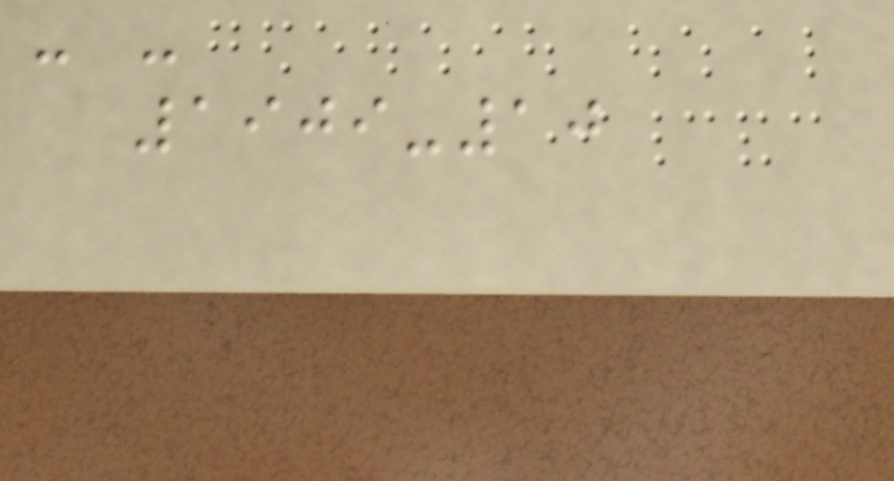- -
1909-10
